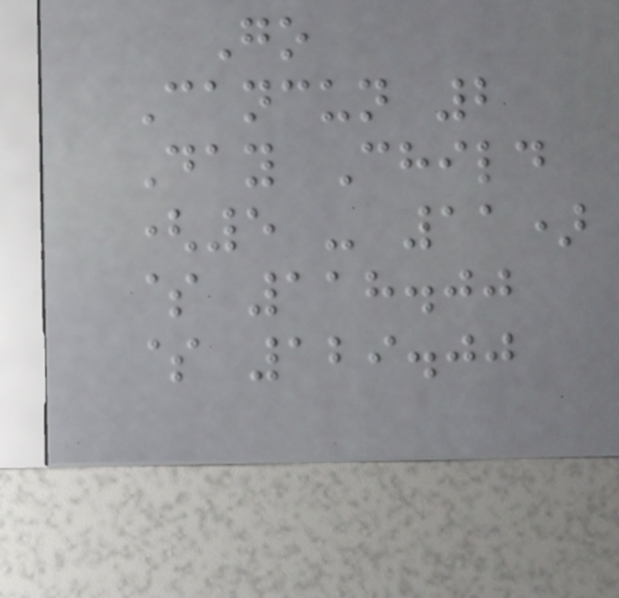Go
Cancun 2
Day Child
(5 - 11)
$ 118.00
$ 129.00
